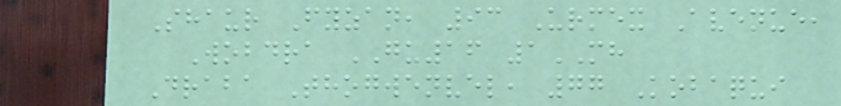Shaur Fyzan, 93 Urmex Avenue,
Wobdra GU16 1MH
Draba Thogwenvel, 77 Kobaqui
